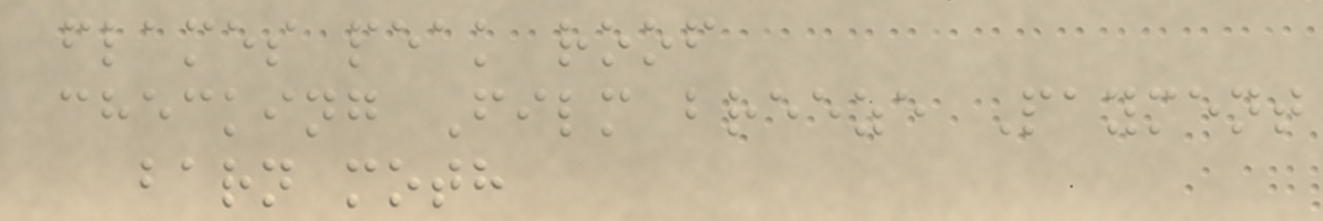flames peak roof
checking Film breeze Payment
barn moth
